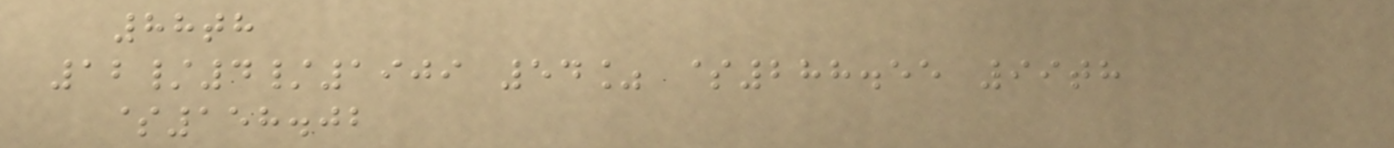88th
12/4/1909 54% $288.55 99th
$158.02
